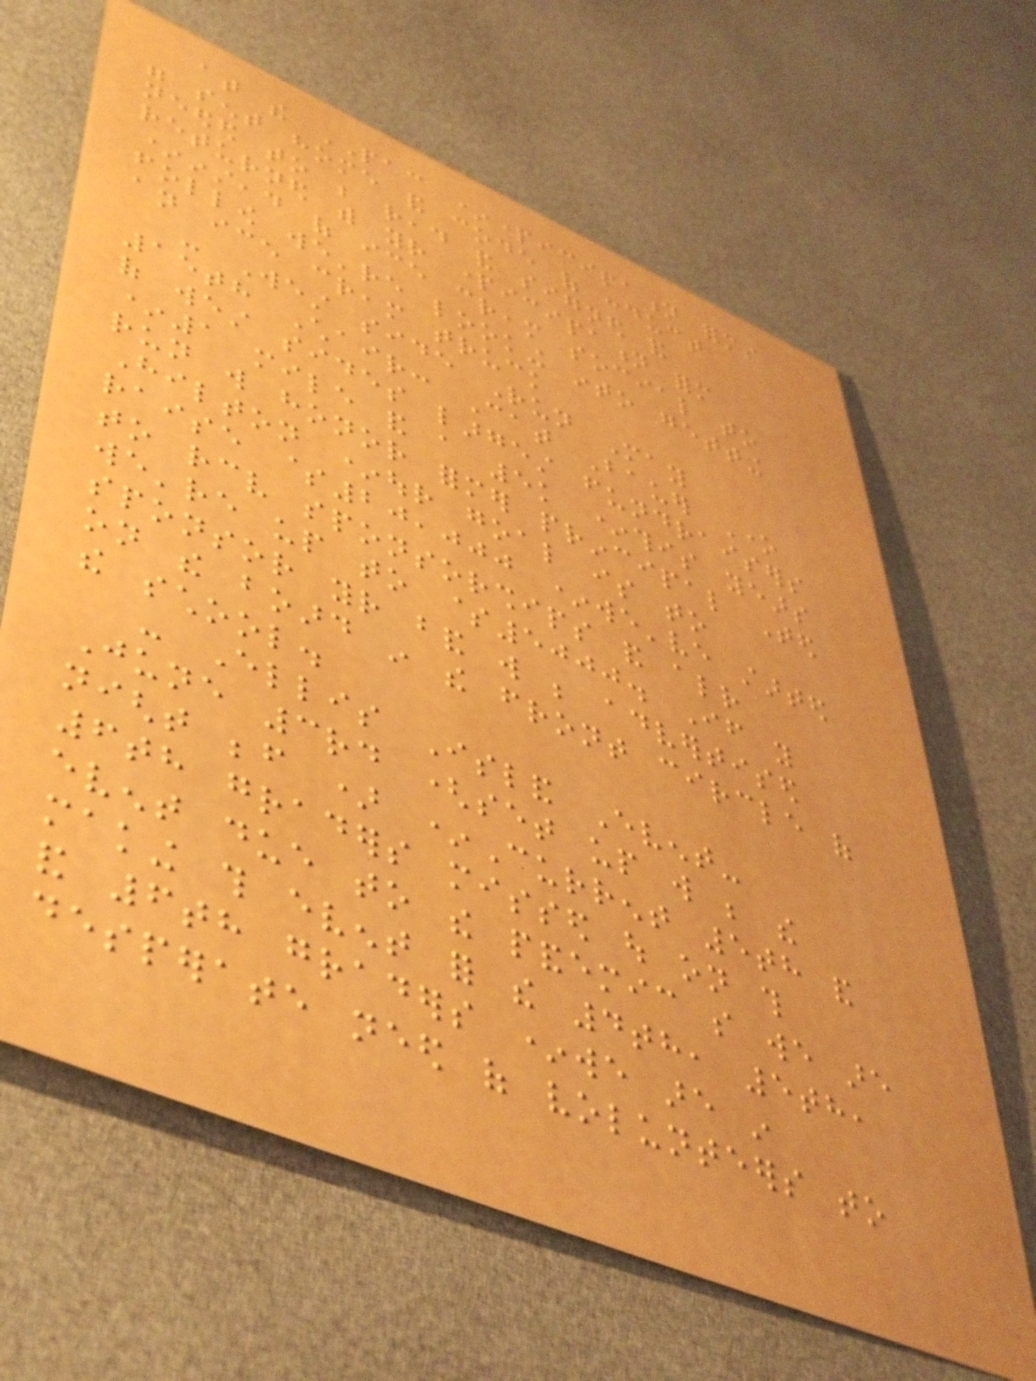at the PAC *participation forms
were sent home and code of conduct
needed to be read and signed and
returned with your participation form
*instead of ice cream social to
follow we're looking into getting
an ice cream truck
- West side Run May
15th Chair: Cat Bauer One
of west sides largest fundraisers
*1 mile and a 5k *this years
run will honor former principal Ted
Hilton *our goal is to
raise $20,000 *we've started
to receive sponsorships and already
we're up to $5000. If you
sponsor your band will be advertised
on the board in the front circle of
the school.
- Ellis Island Event-
June 3rd (set up will be the
night before ) *Current 5th and
6th graders missed out on this
event due to the pandemic so we are
making this event for the 4th, 5th,
and 6th graders *we are in
desperate need of volunteers to
